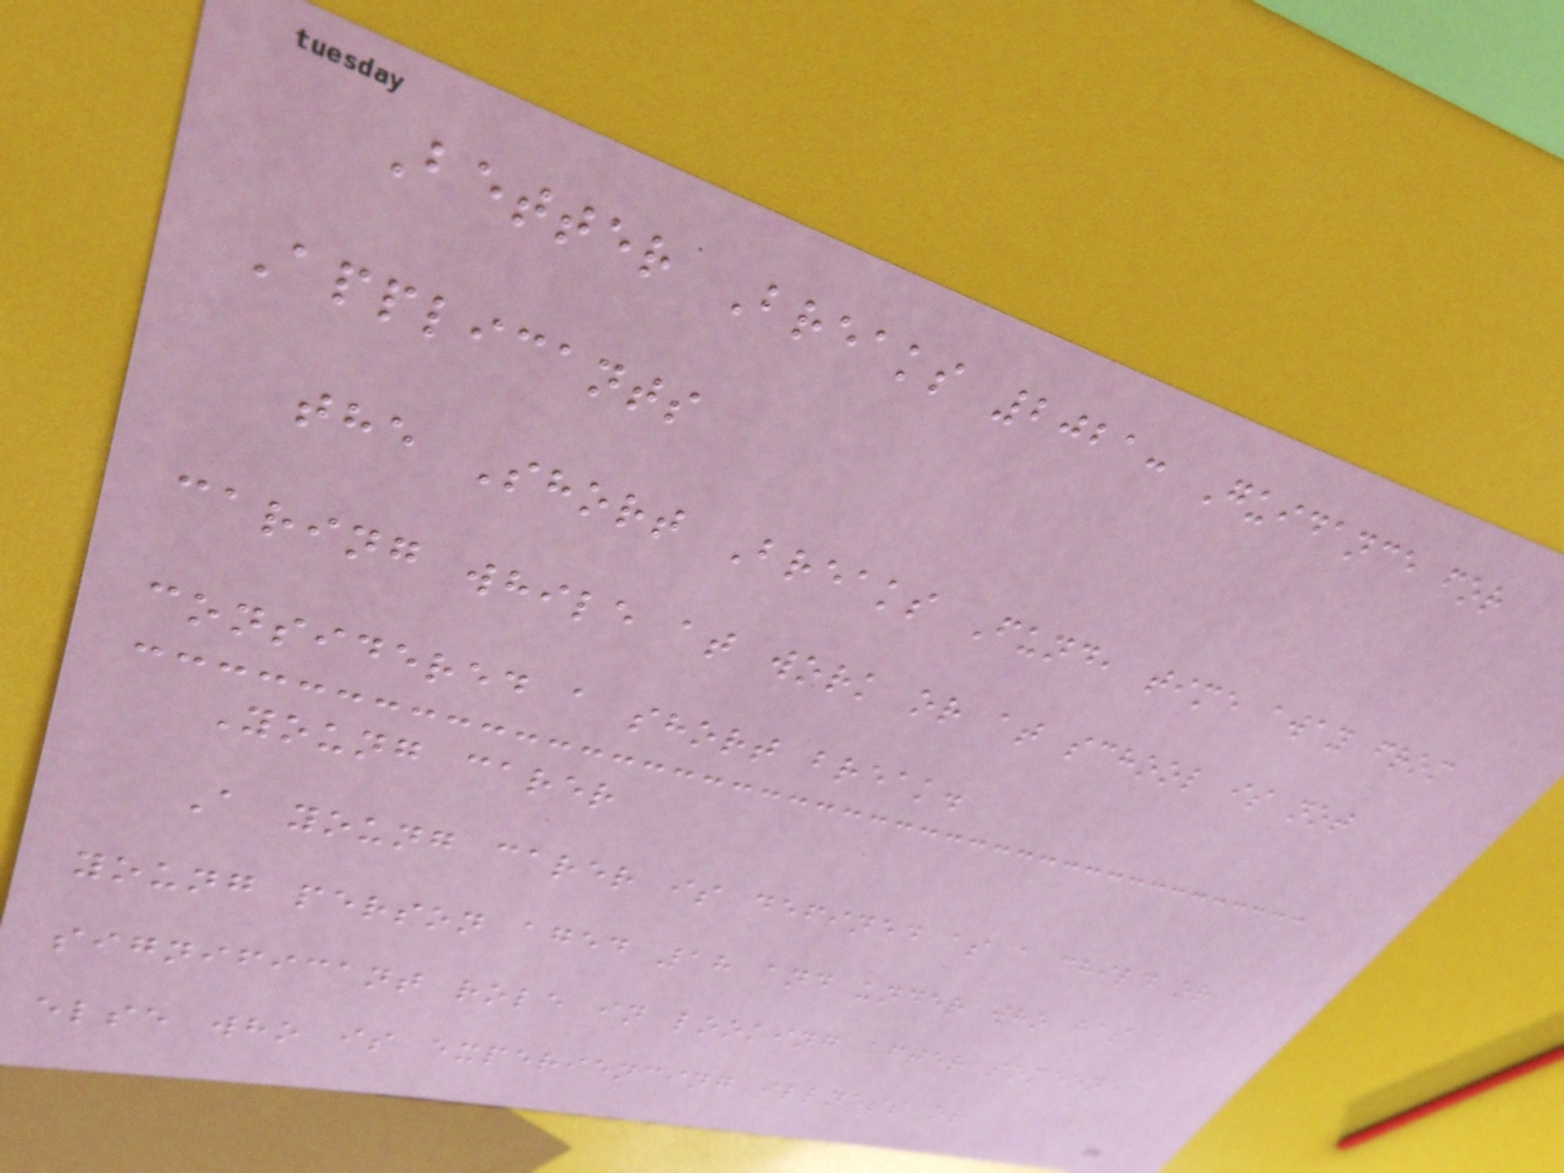Better Breaks 2021: Guidance for
Applicants
the Short Breaks Fund, time away from
caring while at work or at school is not
considered a short break.
Young carer
A young carer is defined as a child or
young person aged 18 and under who has a
significant role in looking after someone
else who is experiencing illness or
